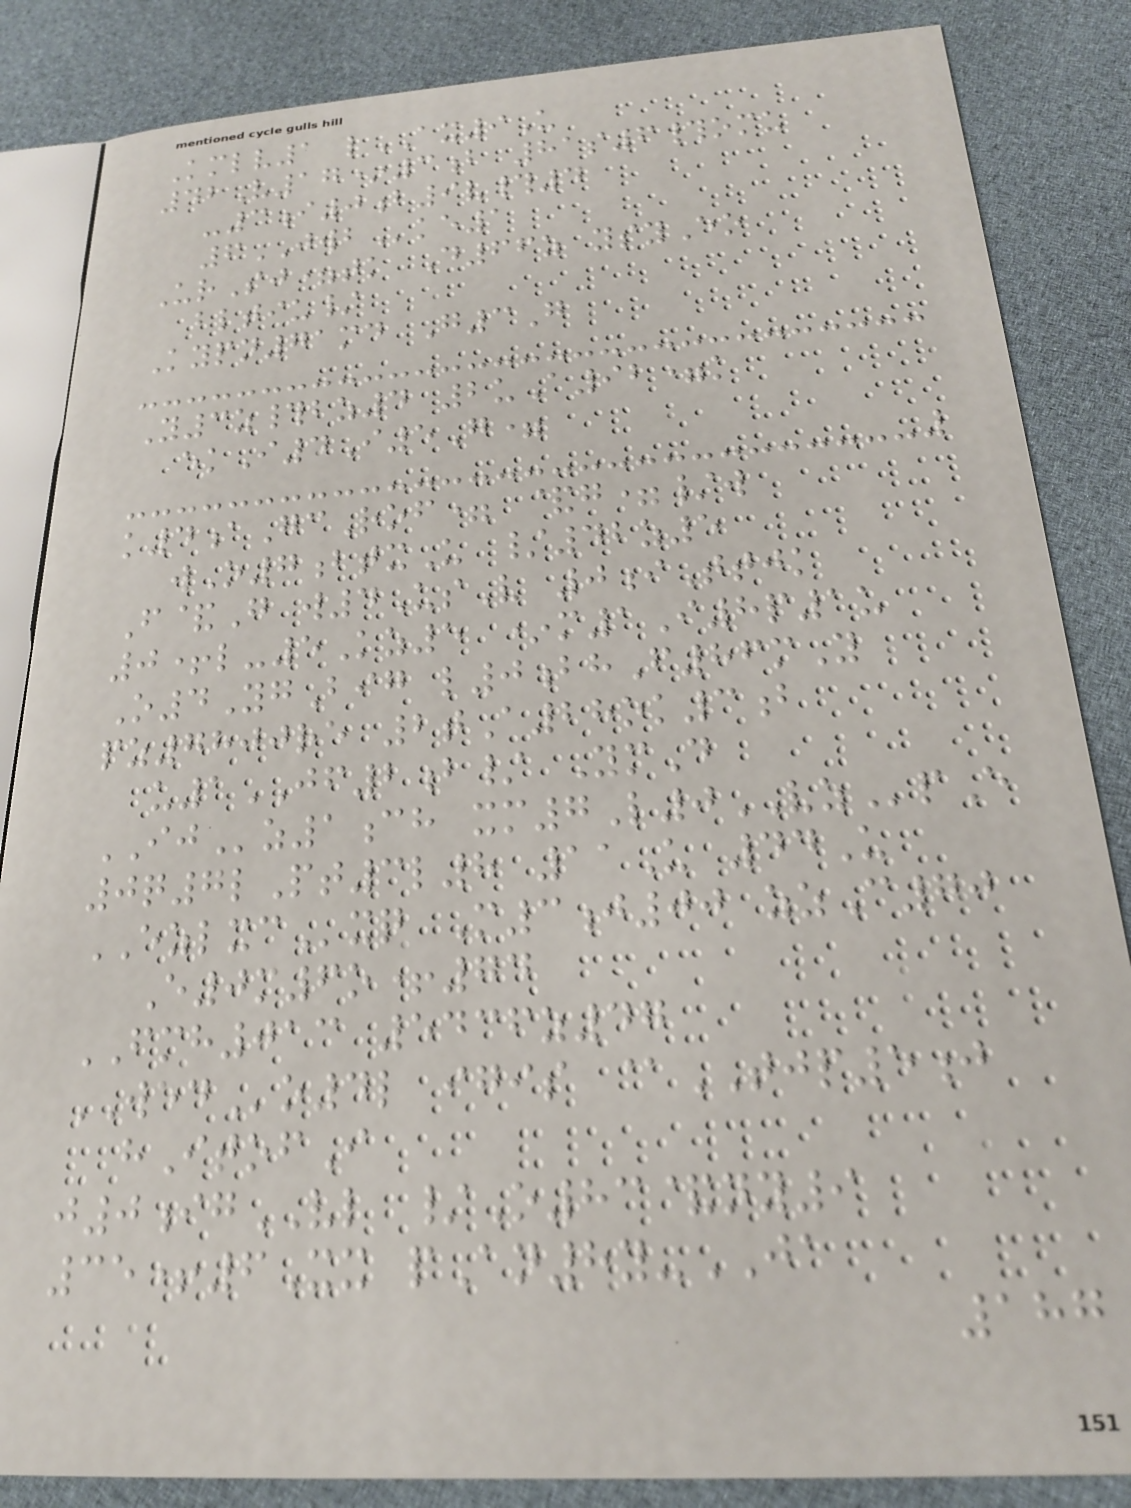Kmlv1 lAX9U
42V17*3b 81s6#omu
-3i0b9v#4
6JWBke1
UrSj=tk D66z ysyEo
bltiu/
Kypn71md G3G
Y3z#bz4 2uA92=k
ekI4I5G=
k4aGcRof= &g=/w
wO7btxU /42z5
F&G w4UsV 0iTtjk
0+l-5Kz5 *m1I8p1u
O4YgBig l0bhF86mY
pz7800re 2tA28ok3b
u1JF2b/ YmD
IJz1ch xm7L0VZpE
0q7lPt3l8 11U 44U
EZLXCxq M3j00 zzC70
E0m6o+74
FMH013 5436z47
WEDo4l igis @TJP5j
hItofI
j0igVL /O83&ny9
35+6Xx pAn8y-JA
187
